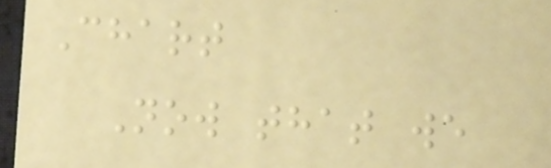Chart
Now that we
